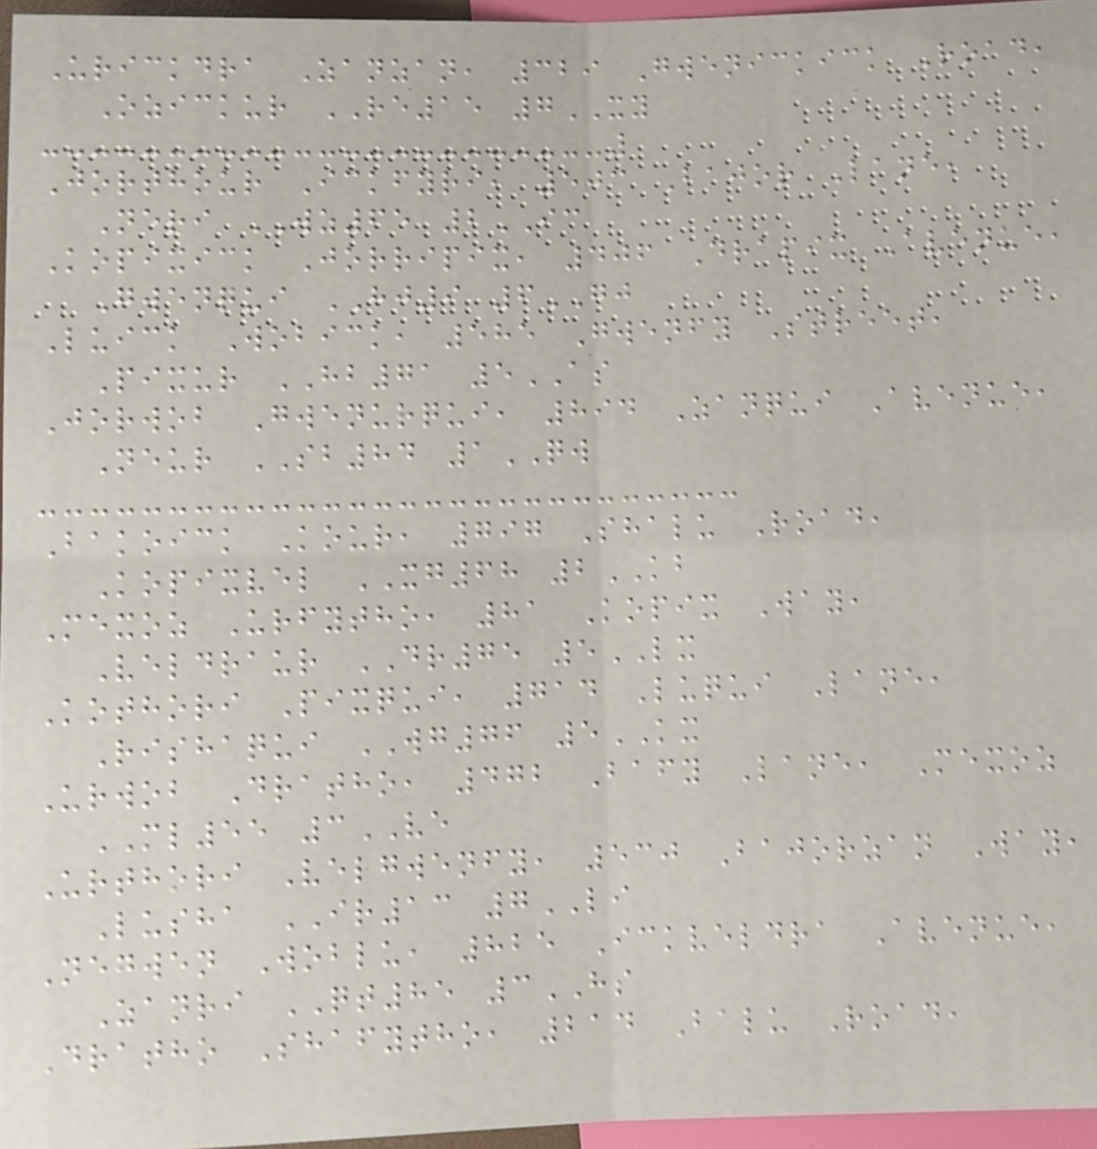Urickdra Zanzan, 329 Gwenickick Road,
Ozickur RE15 7XY
Jorthour Ickfyri, 503 Bajor Lane,
Neri WZ65 2IC
Kopixick Jorripix, 406 Drapix Avenue,
Gwenqui HJ9 6GJ
Luick Wobick, 585 Gwenfy Street,
Pixur HB71 5AS
Jorwob Gwenurqui, 894 Zanqui Avenue,
Neur SB84 1QW
Bakoick Kour, 797 Shalu Road,
Kopixvel XG68 2KB
Mexoz Urfytho, 81 Kopix Way,
Veldraur DR75 5LX
Kothori Pixqui, 714 Luqui Lane,
Rishaqui WG76 5KX
Urwob Dratho, 472 Bafy Lane, Mexoz
ML55 3VE
Urthori Velgwenfy, 530 Bajorzan Way,
Lusha IR13 7LI
Negwen Woblu, 825 Ickveldra Avenue,
Zanri QT85 3HS
Dratho Shafytho, 214 Balu Road,
